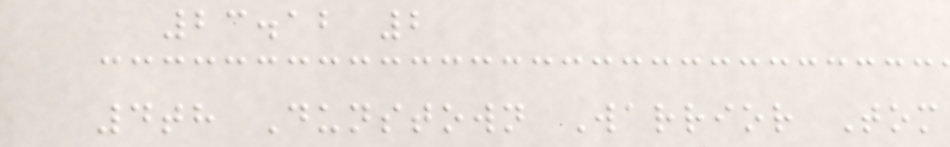23.12 2
4th Dunstown Warrior Tom
